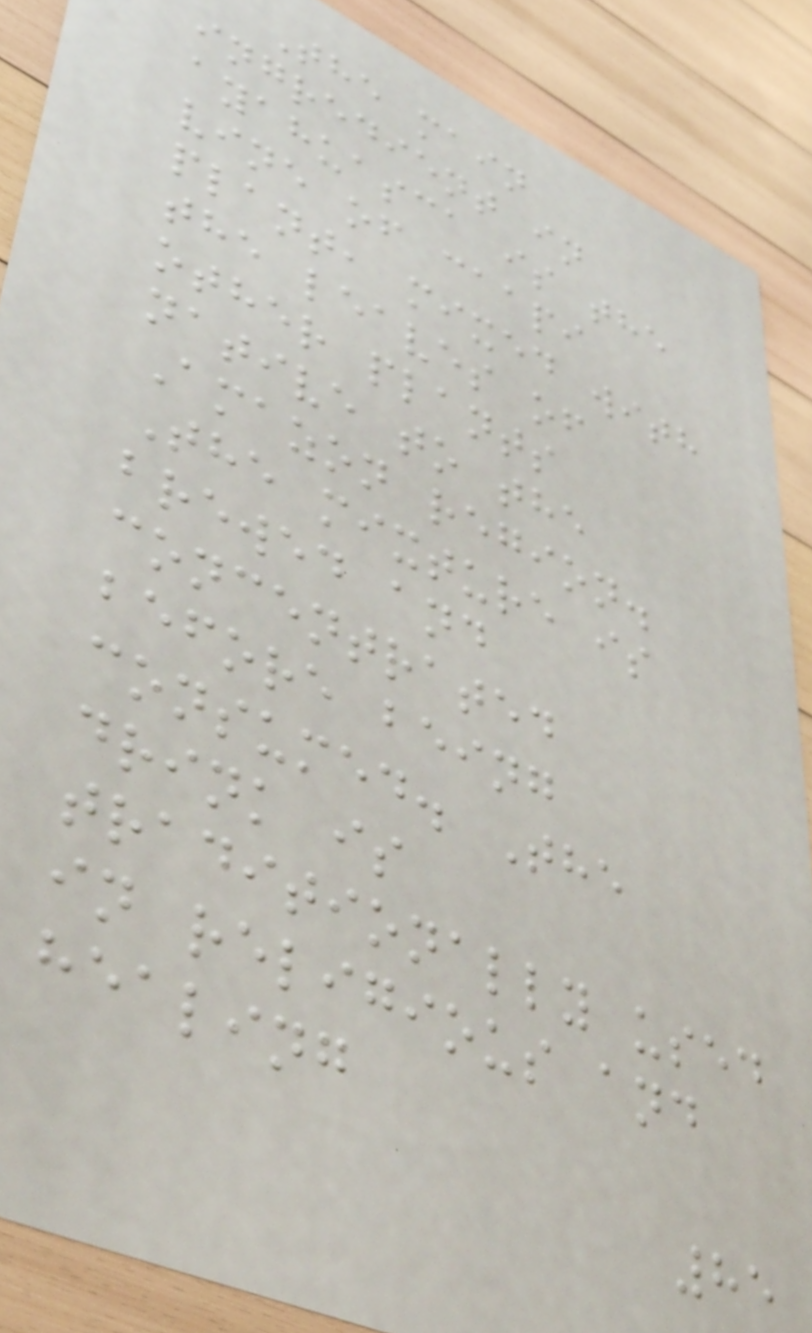The main
ingredient in
ayahuasca is the
vine of caapi
plant, mixed with
the leaves of
other plants
native to the
Amazon region.
The mixture is
brewed and
concentrated
before being
consumed. The
drink is
traditionally used
in religious and
healing
85
